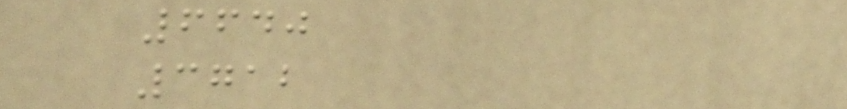6640
3712
